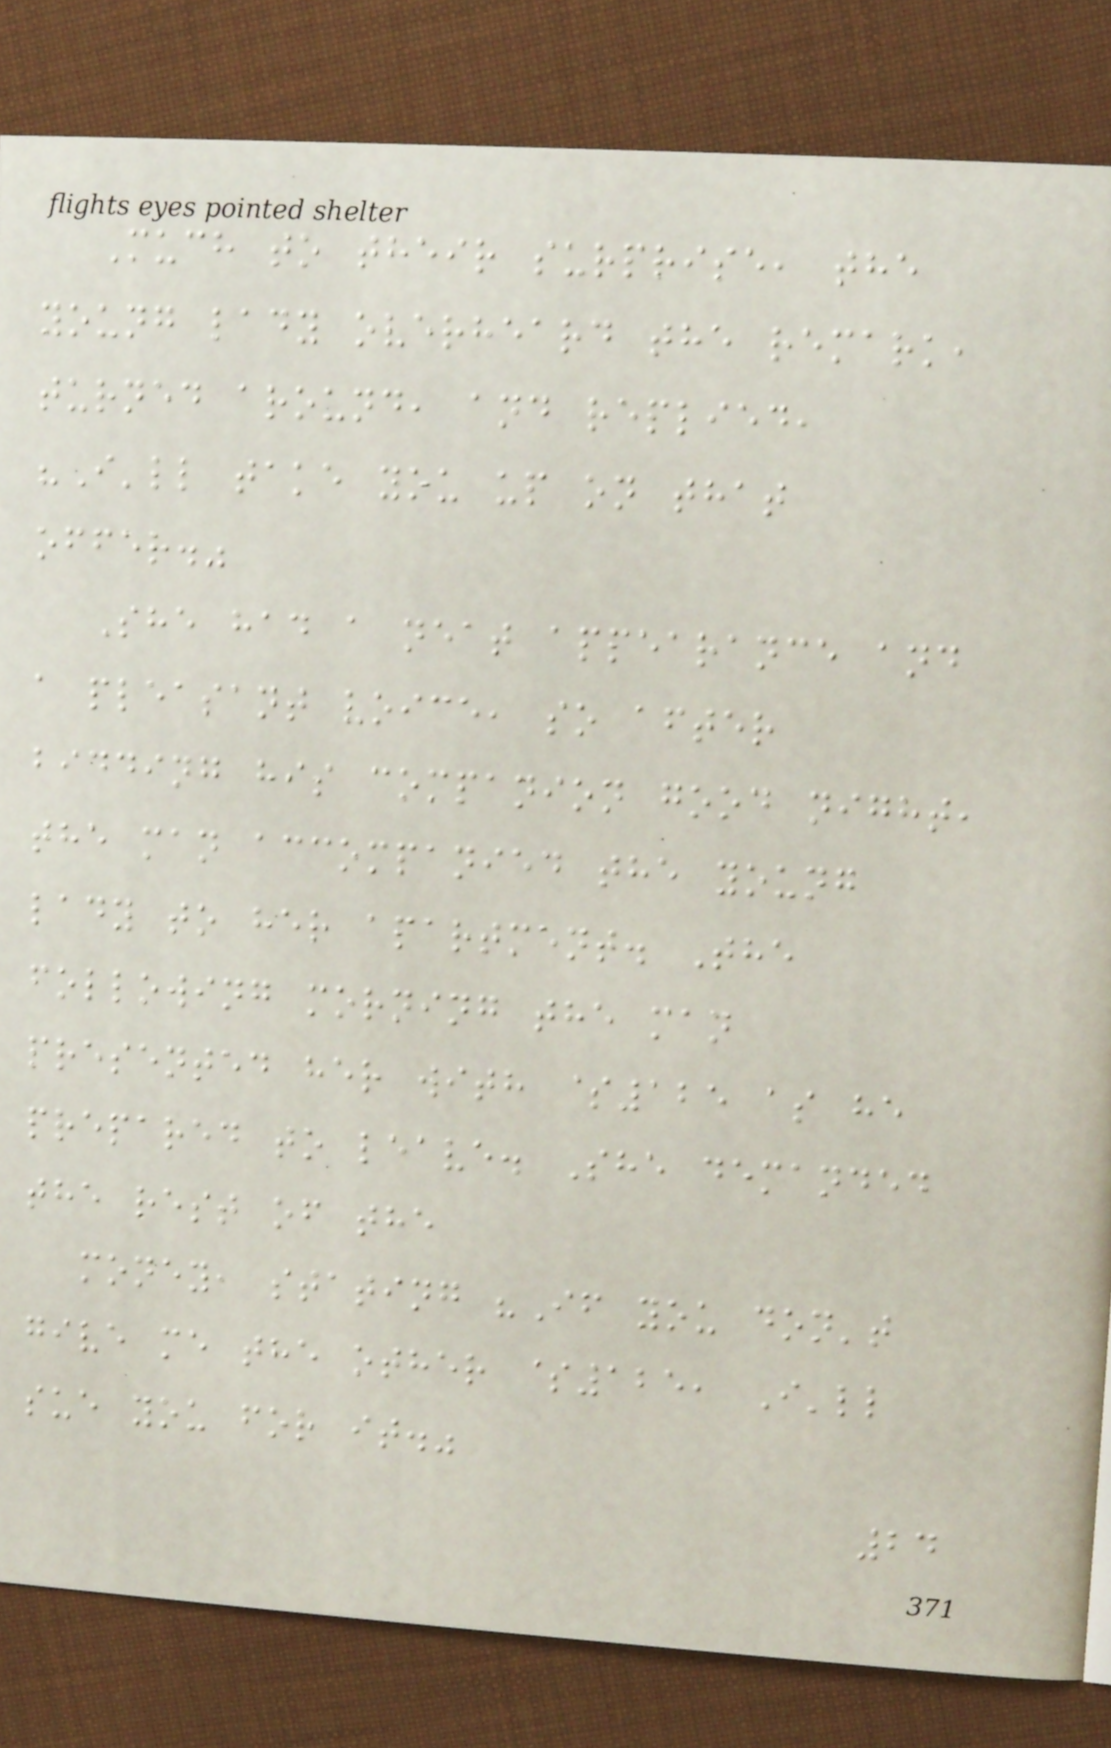Much to their surprise, the
young lady overheard the remark,
turned around, and replied,
"I'll take you up on that
offer."
She had a neat appearance and
a pleasant voice, so after
bidding his companion good night,
the man accompanied the young
lady to her apartment. The
following morning the man
presented her with $125 as he
prepared to leave. She demanded
the rest of the
money, stating "If you don't
give me the other $125, I'll
sue you for it."
24
